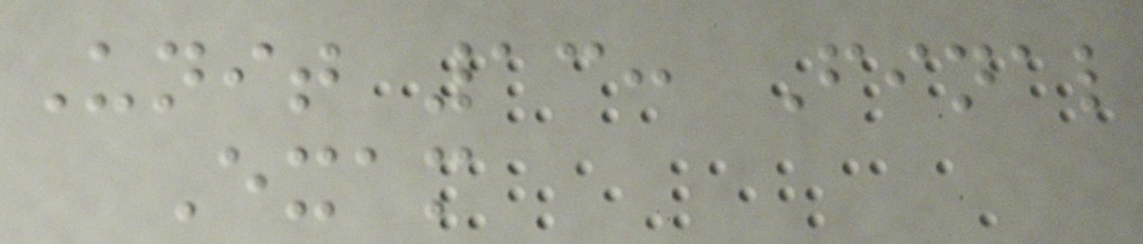Unit 13: Final
Exam
